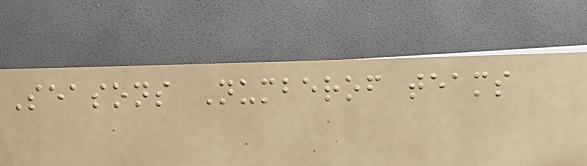Seasons Numberof teams
